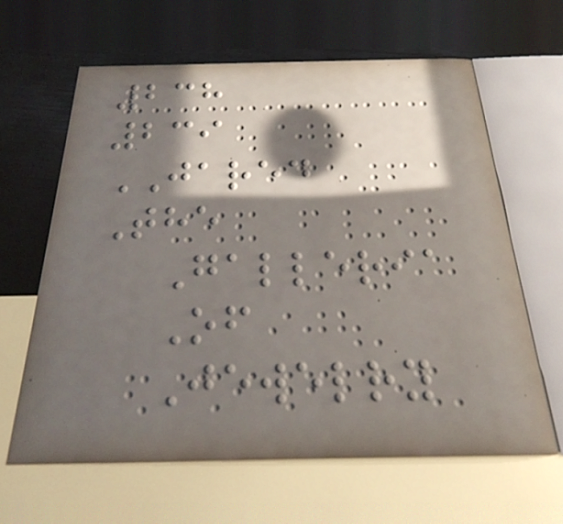238
239
JARED
The
Galleria
Of
Jewelry
